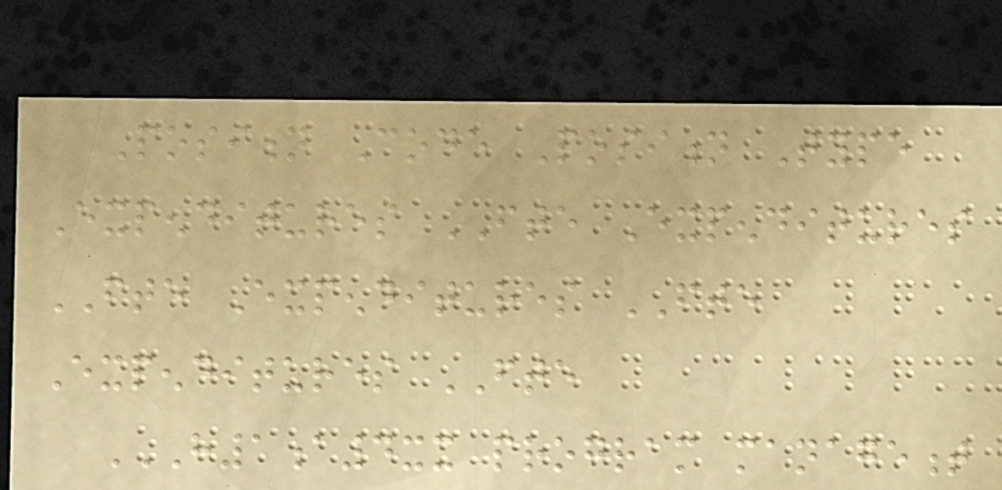Position Code Position Type
Expenditures FTE Expenditures
FTE Expenditures FTE
Expenditures FTE
H1A4XX PROGRAM MANAGEMENT
